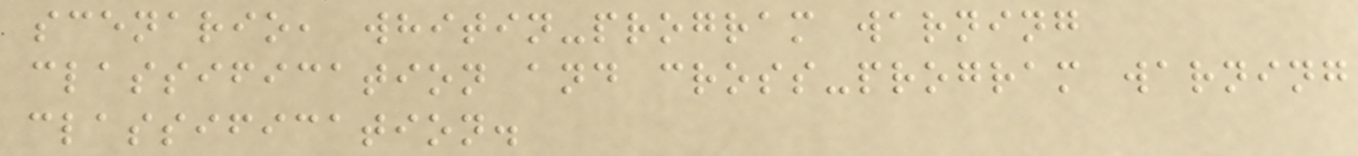scenario, whitin-program warning
classification and cross-program warning
classification.
